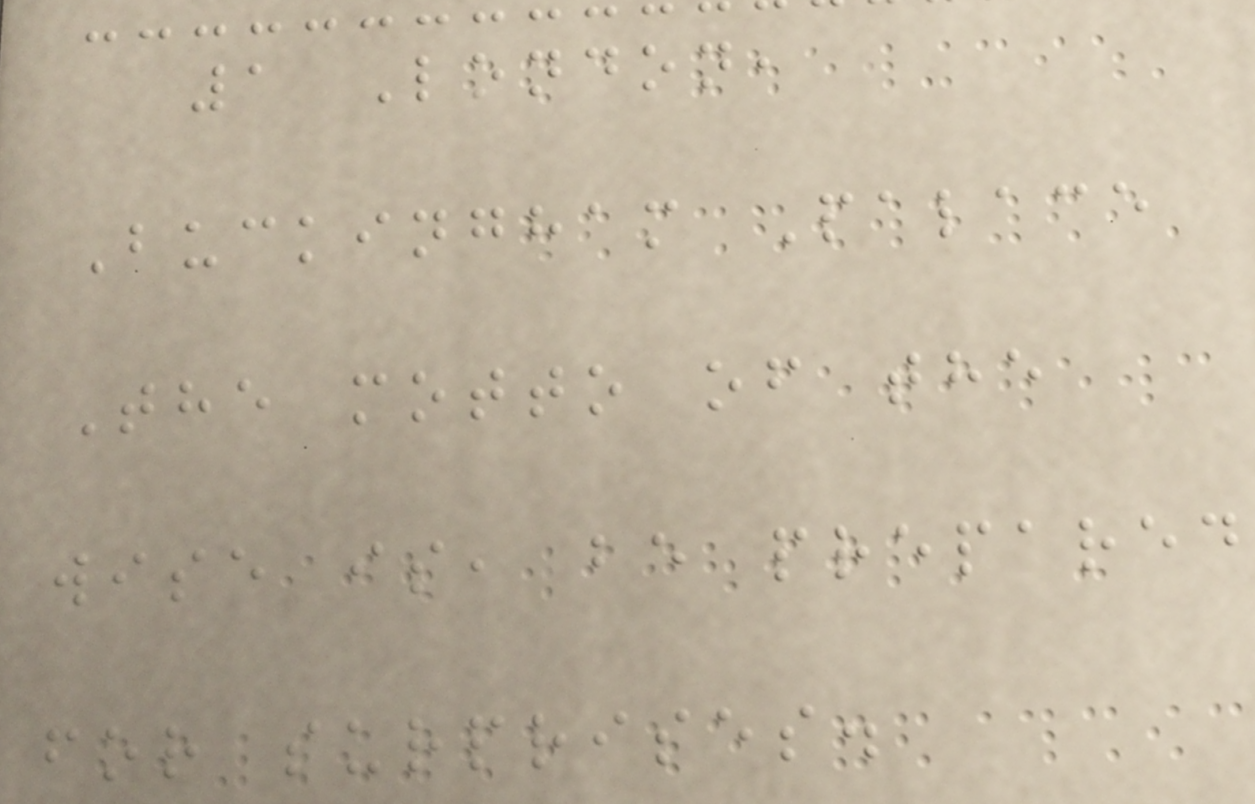1 London,
Buckingham Palace
The motto of the
wise is, be prepared
for surprises.
